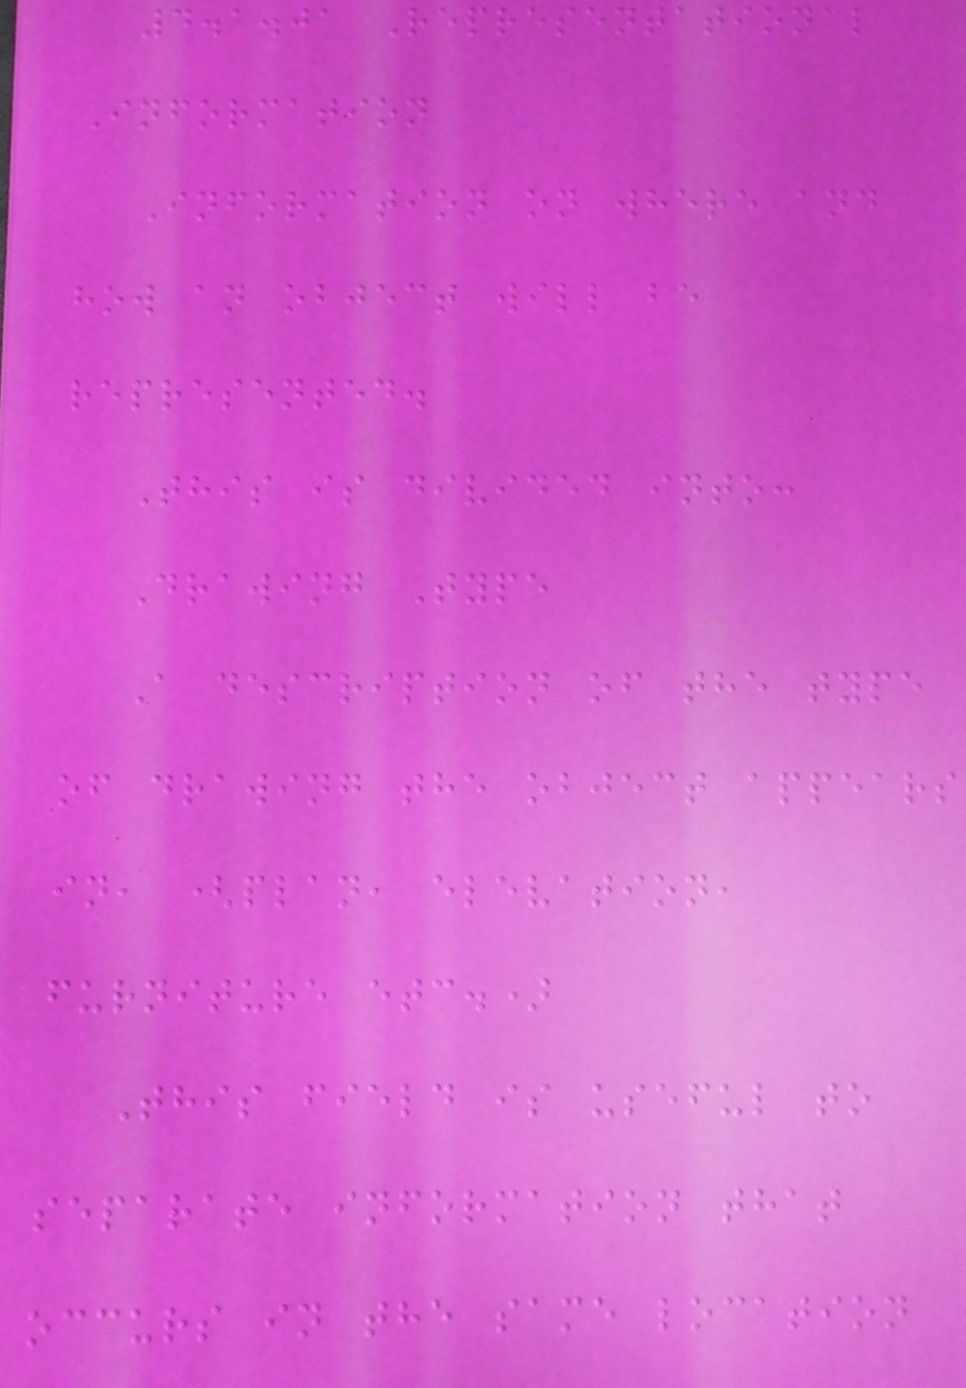4.1.01 Representational
Information
Information on where and
how an object will be
represented.
This is divided into:
Drawing Type
A description of the type
of drawing the object appears
in, (plan, elevation,
furniture etc.)
This field is useful to
separate information that
occurs in the same location
